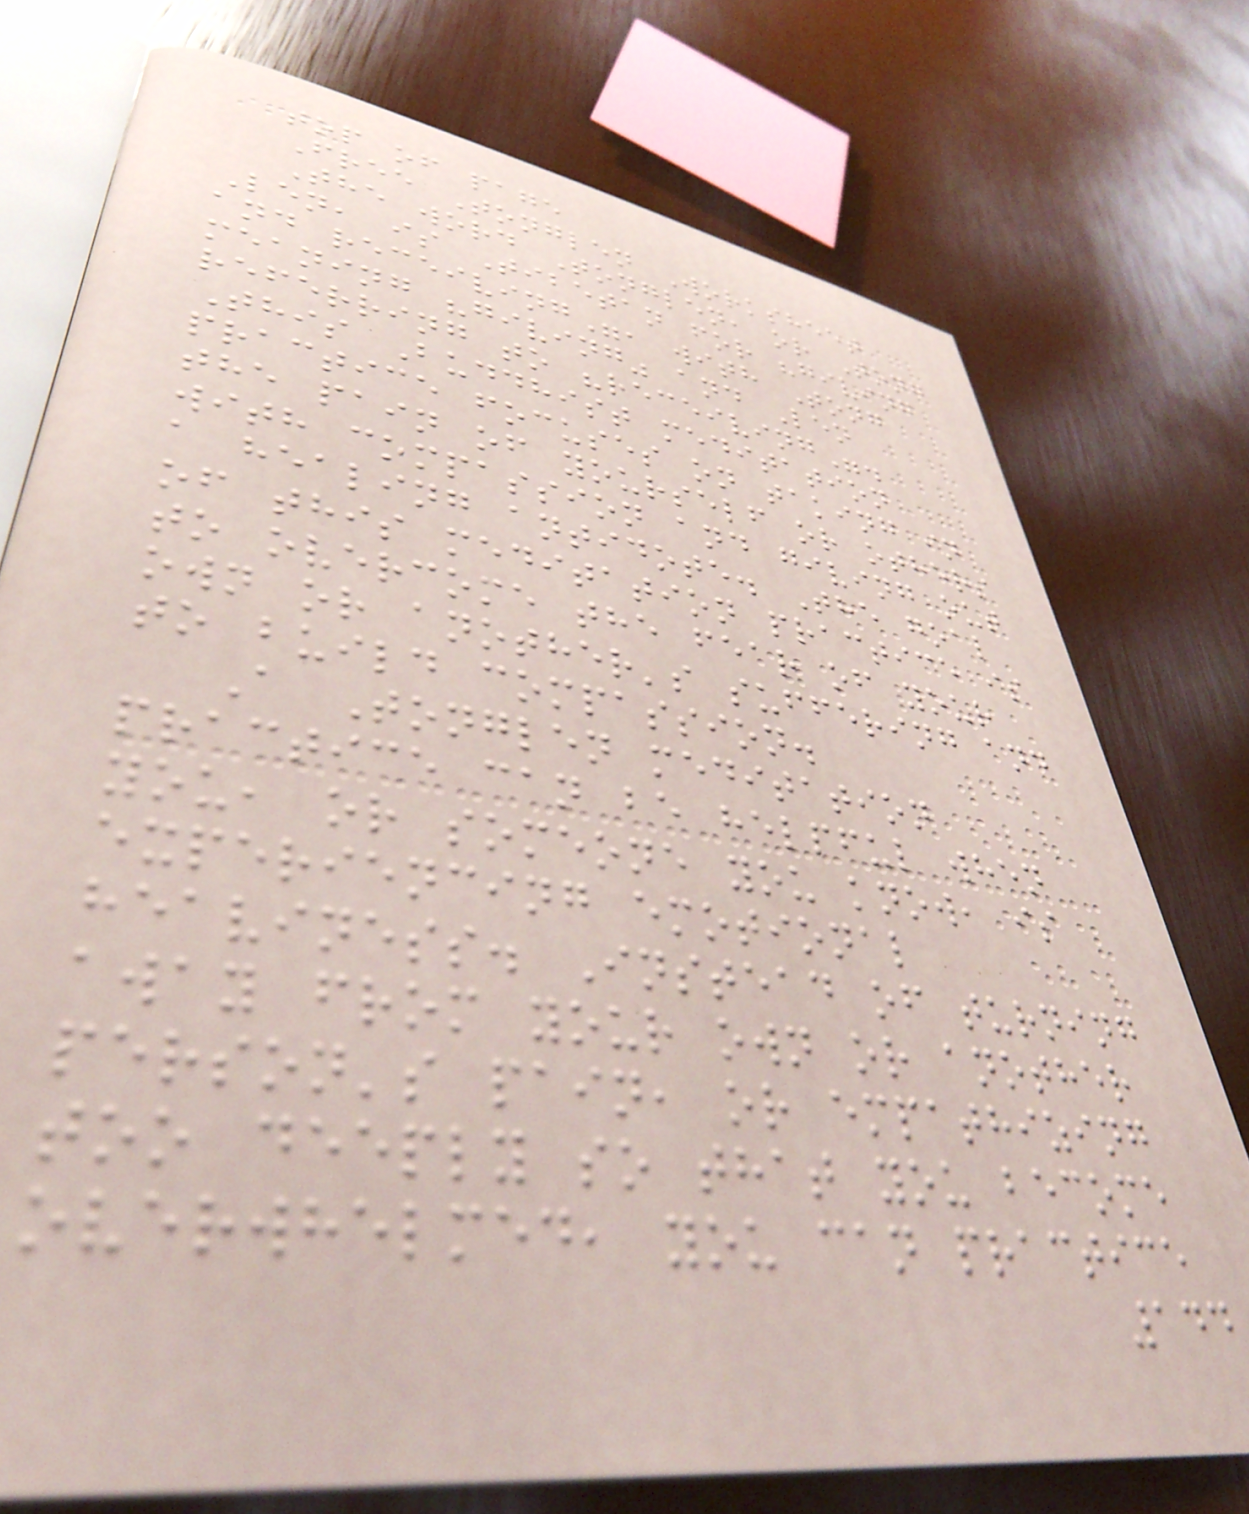top of page
Free Tonglen Worksheet
The word Tonglen, or Tong
Len, is Tibetan for "giving
and receiving", with Tong
meaning "giving" and Len
referring to "receiving".
This Buddhist meditation
practice focuses on taking in
the pain of yourself or others
with compassion and giving out
a healing antidote. The goal
of this meditation practice is
to overcome the fear of your
own or another's suffering and
to build compassion.
A Tonglen meditation
practice can be helpful when
you, or someone you know, is
experiencing emotional
heaviness. Instead of turning
away from your own or another
person's pain, or empathizing
too deeply so that you become
overwhelmed, you can practice
144
